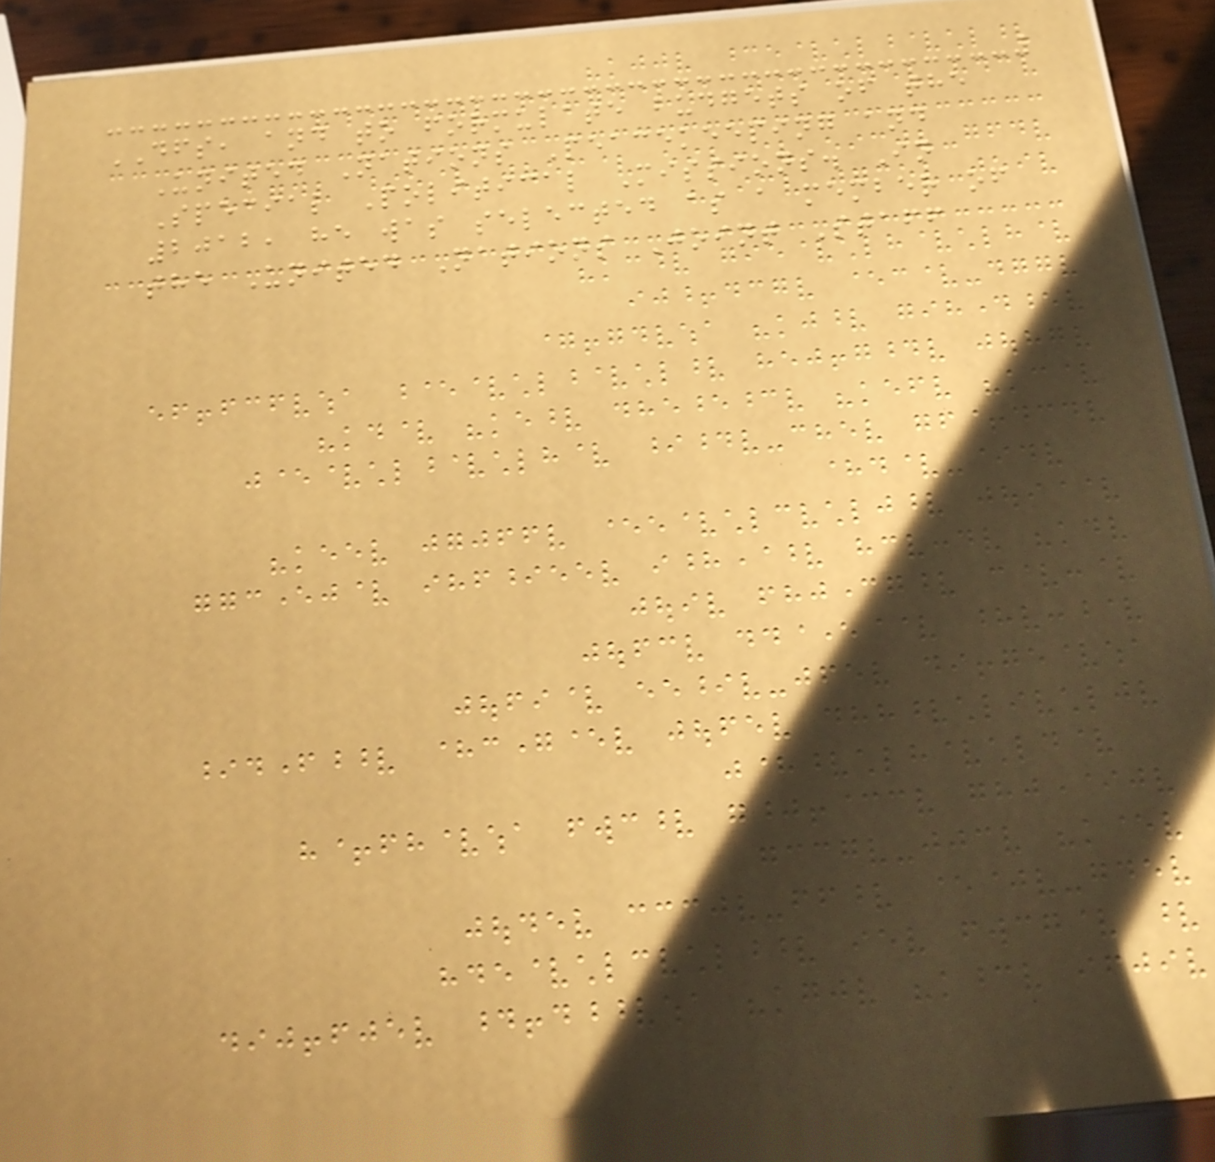DFS, and to formulate budgets of the
United Nations Peacekeeping and
Special Political Missions. In
2012, he was selected as a member of
the United Nations Joint Staff
